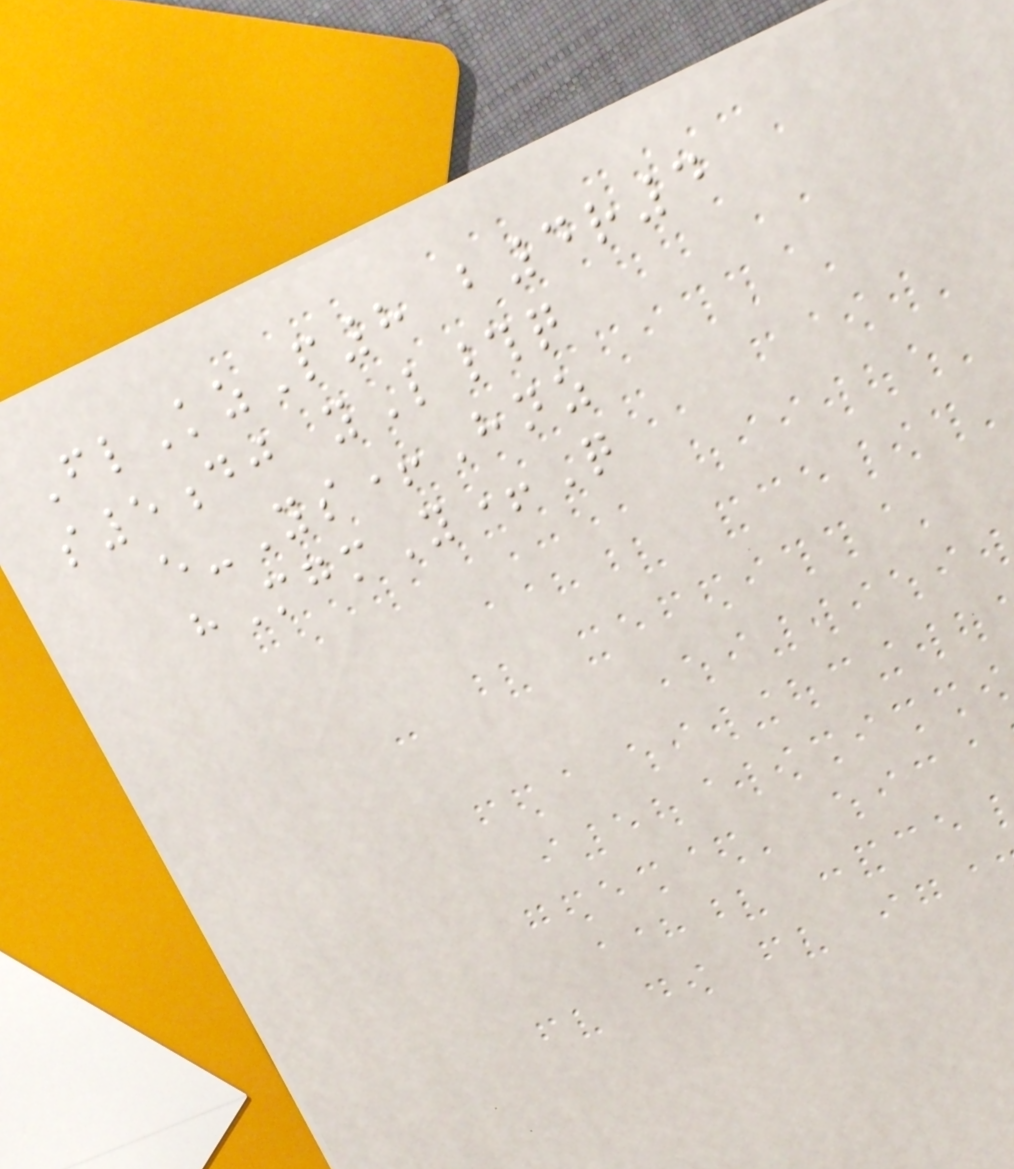FlKzP8 b4r4
s5dj yL#q
e-Ys+Hnz
hMgmY+Q
